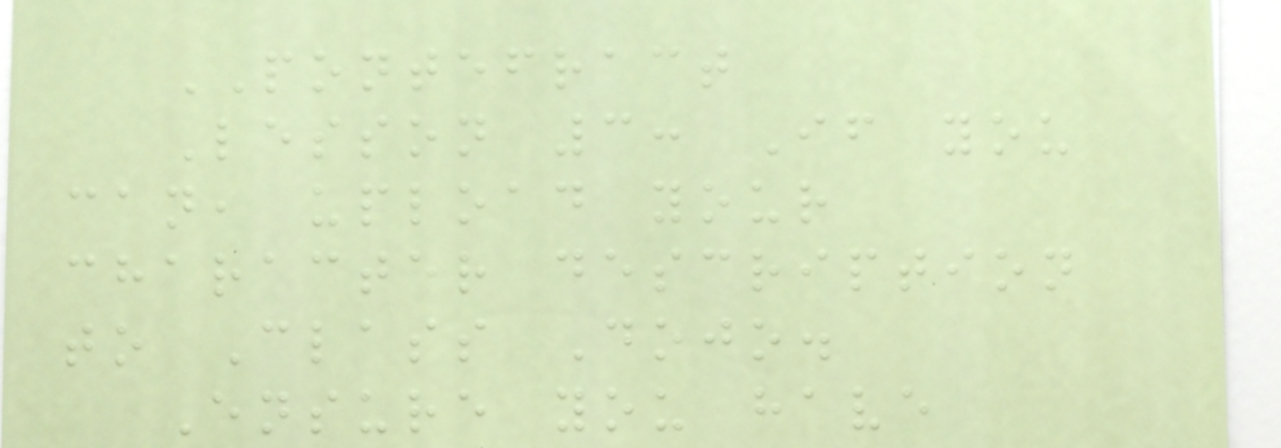PONTEFRACT
Lesson 3: If you
can, upload your
character description
to Class Dojo.
Ensure you have
